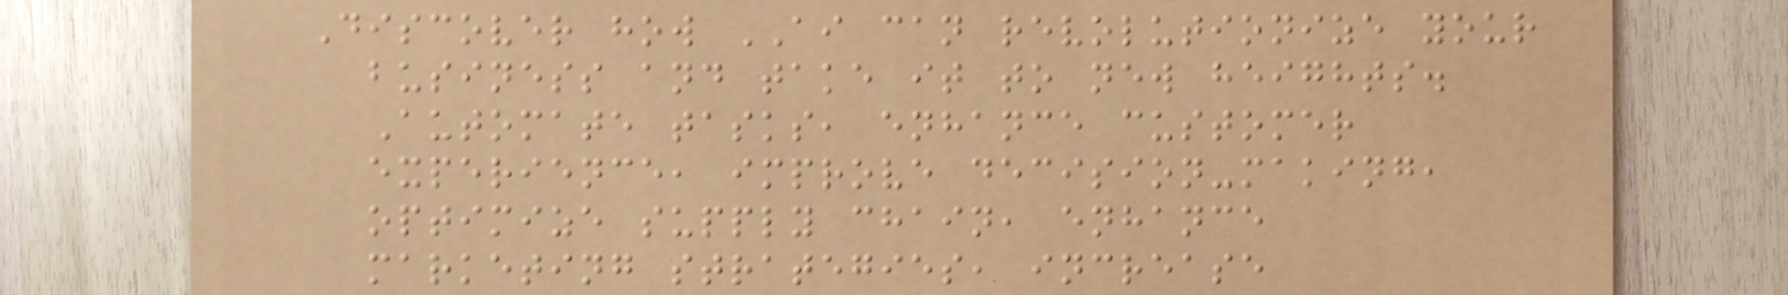Discover how AI can revolutionize your
business and take it to new heights.
Automate tasks, enhance customer
experience, improve decision-making,
optimize supply chain, enhance
marketing strategies, increase
